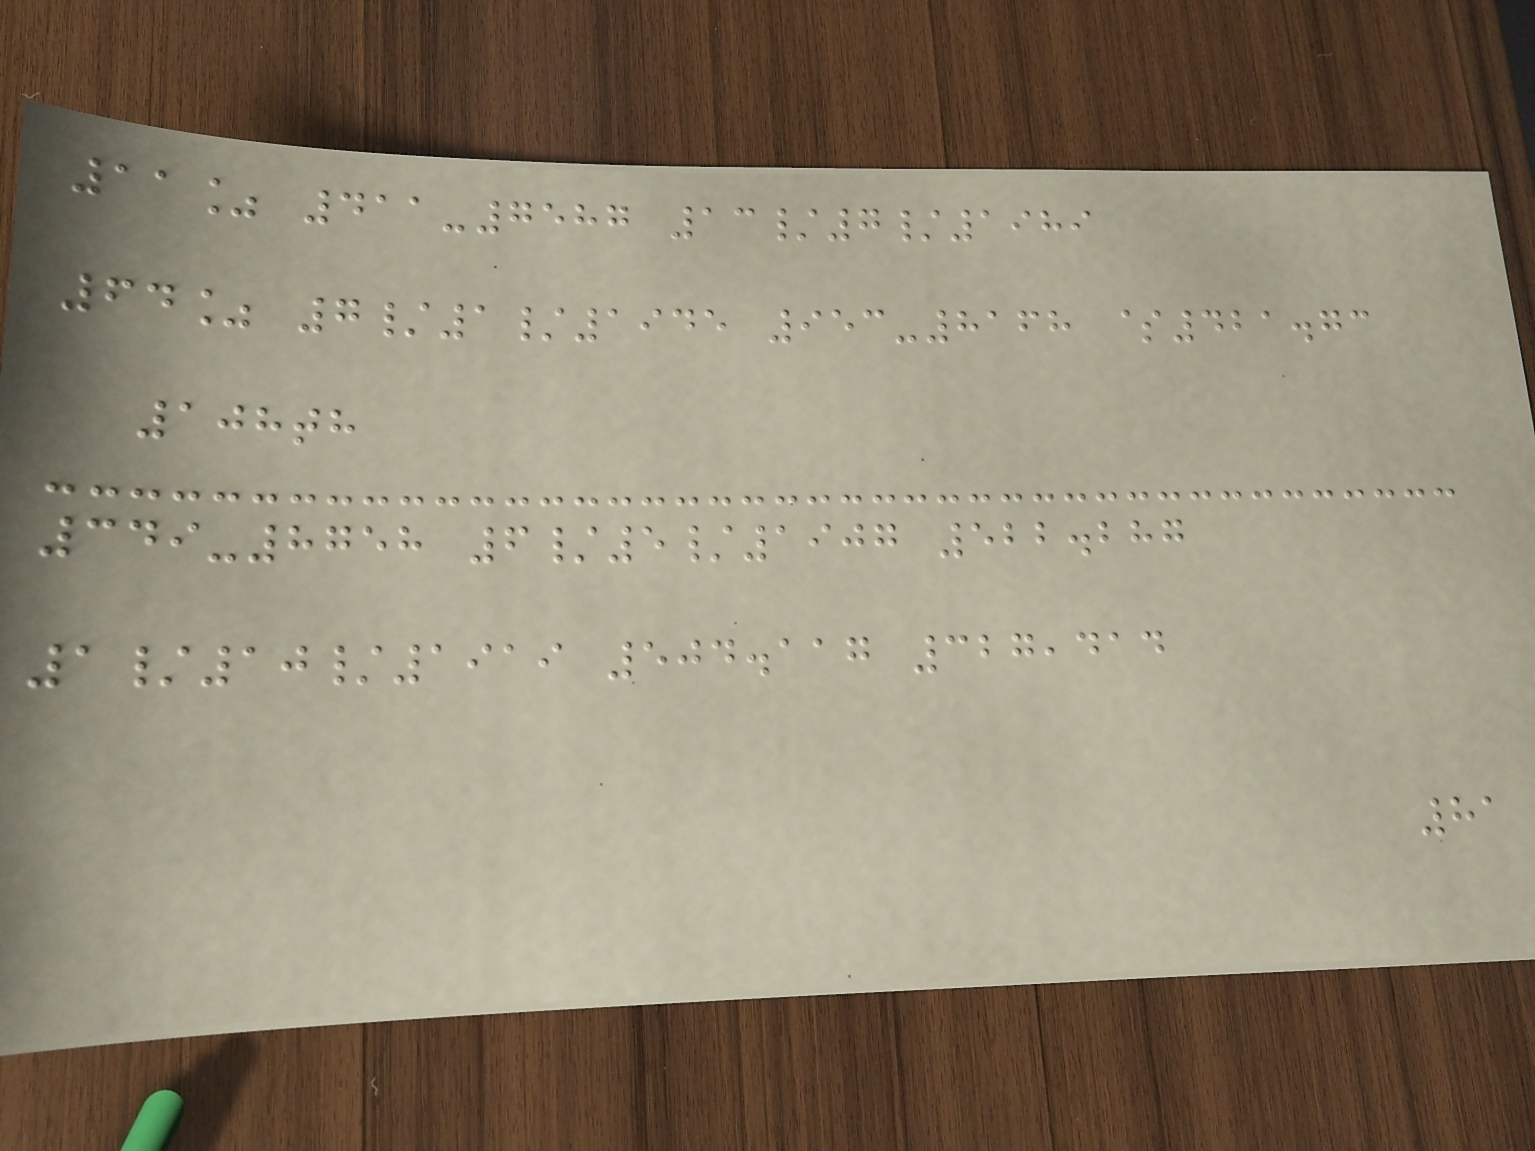11% 411-7587 13/7/1989
64% 7/1/1945 953-8168 $421.73
108th
349-8758 6/5/1907 522.287
1/10/1919 504.117 327,414
81
